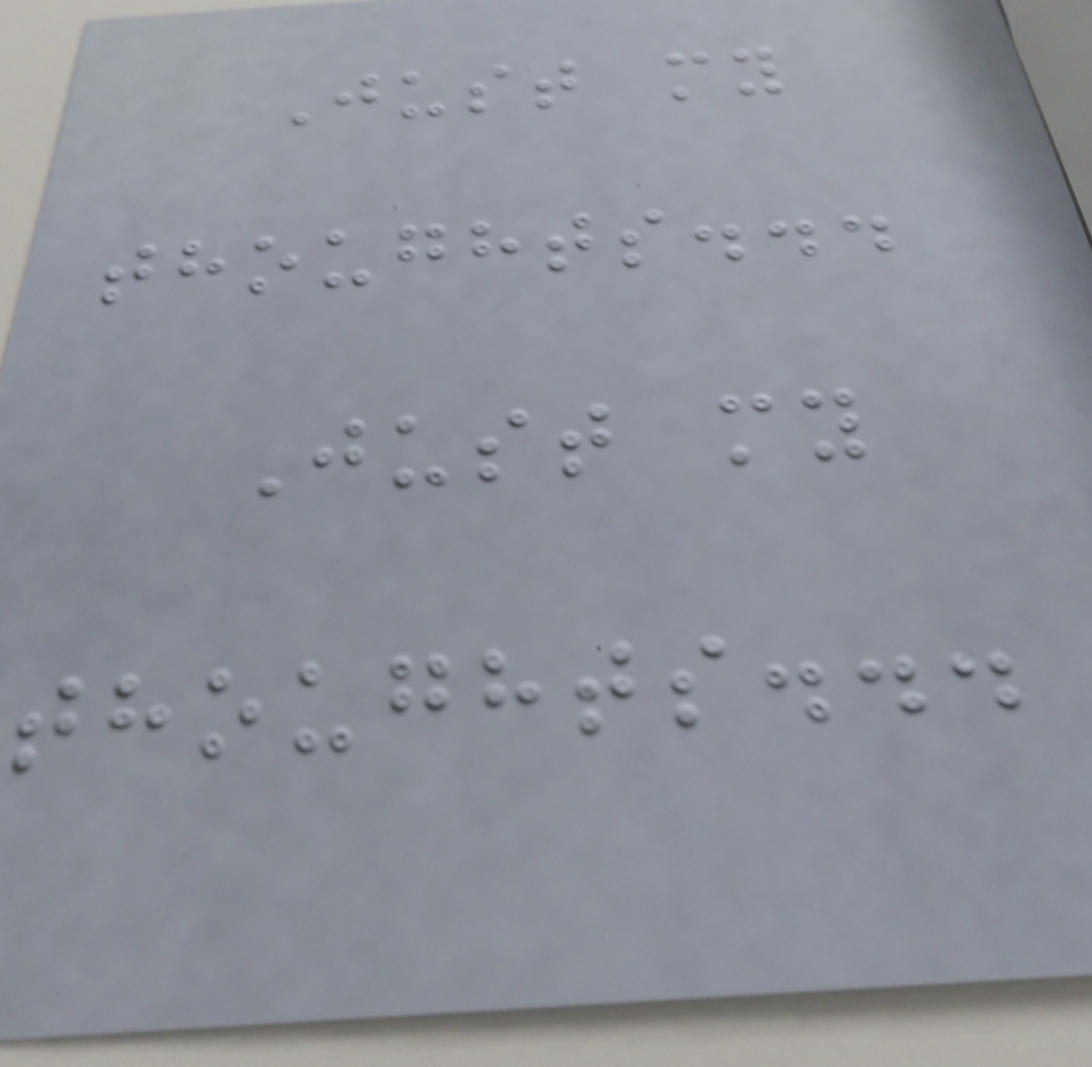Just my
thoughts...
Just my
thoughts...
